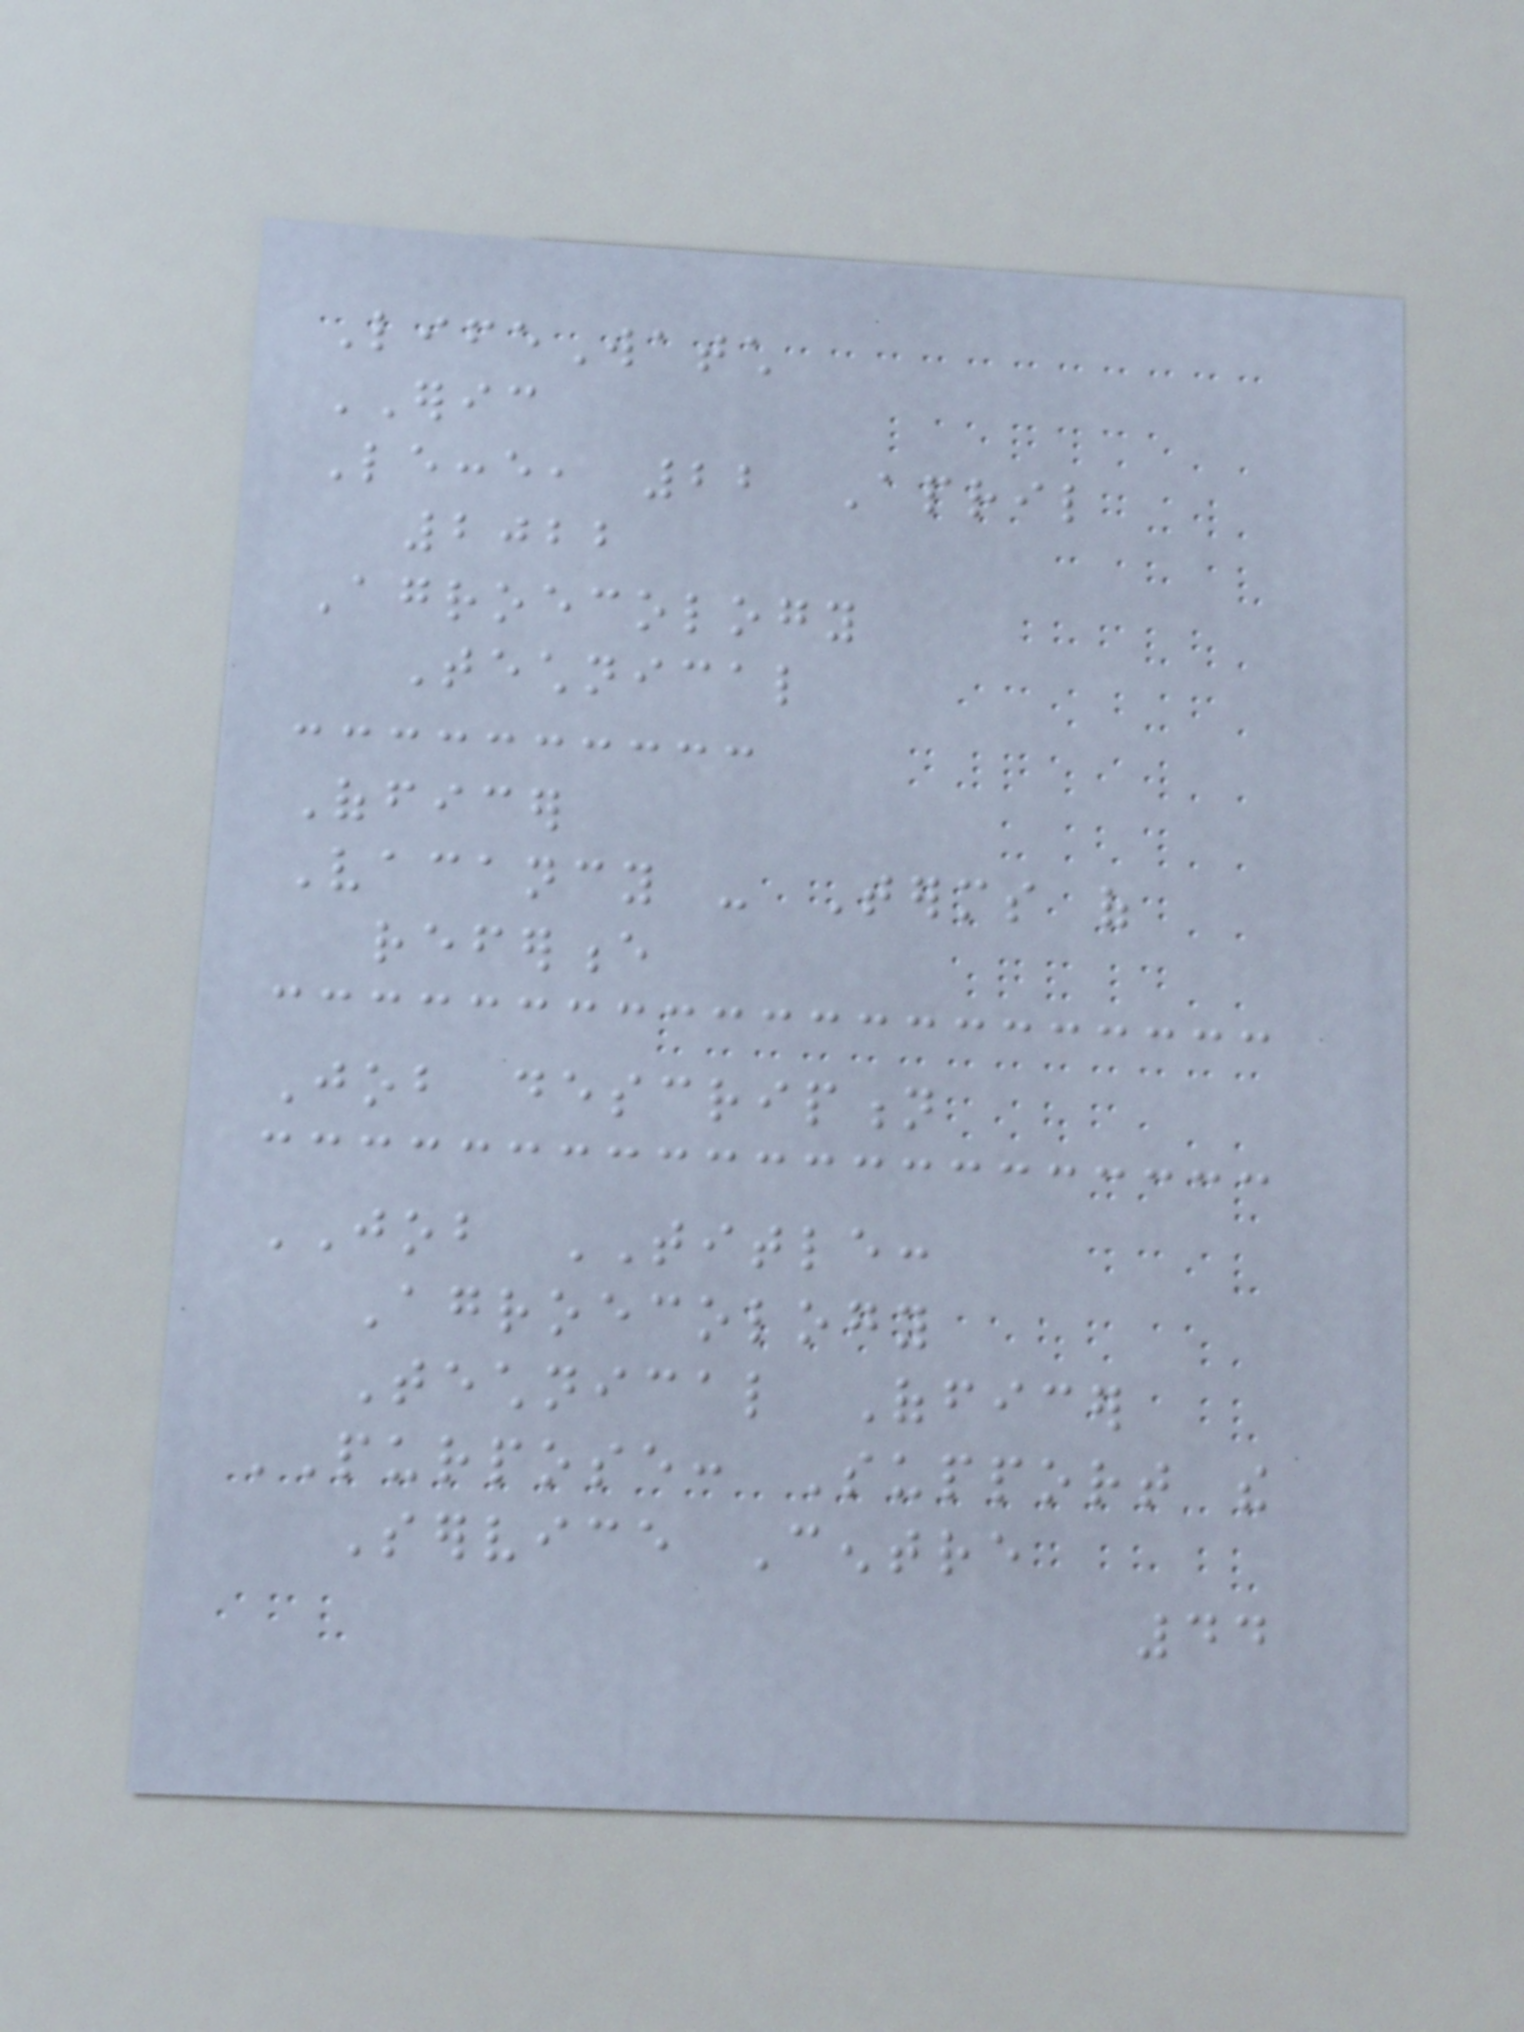LifeWatch
ERIC
Lecce, 22 April
2022
Agroecology
Technical
Officer
Vacancy - Terms of
reference
Job description
JOB TITLE:
Agroecology
Technical Officer
PURPOSE: Support the
Service Centre
44
